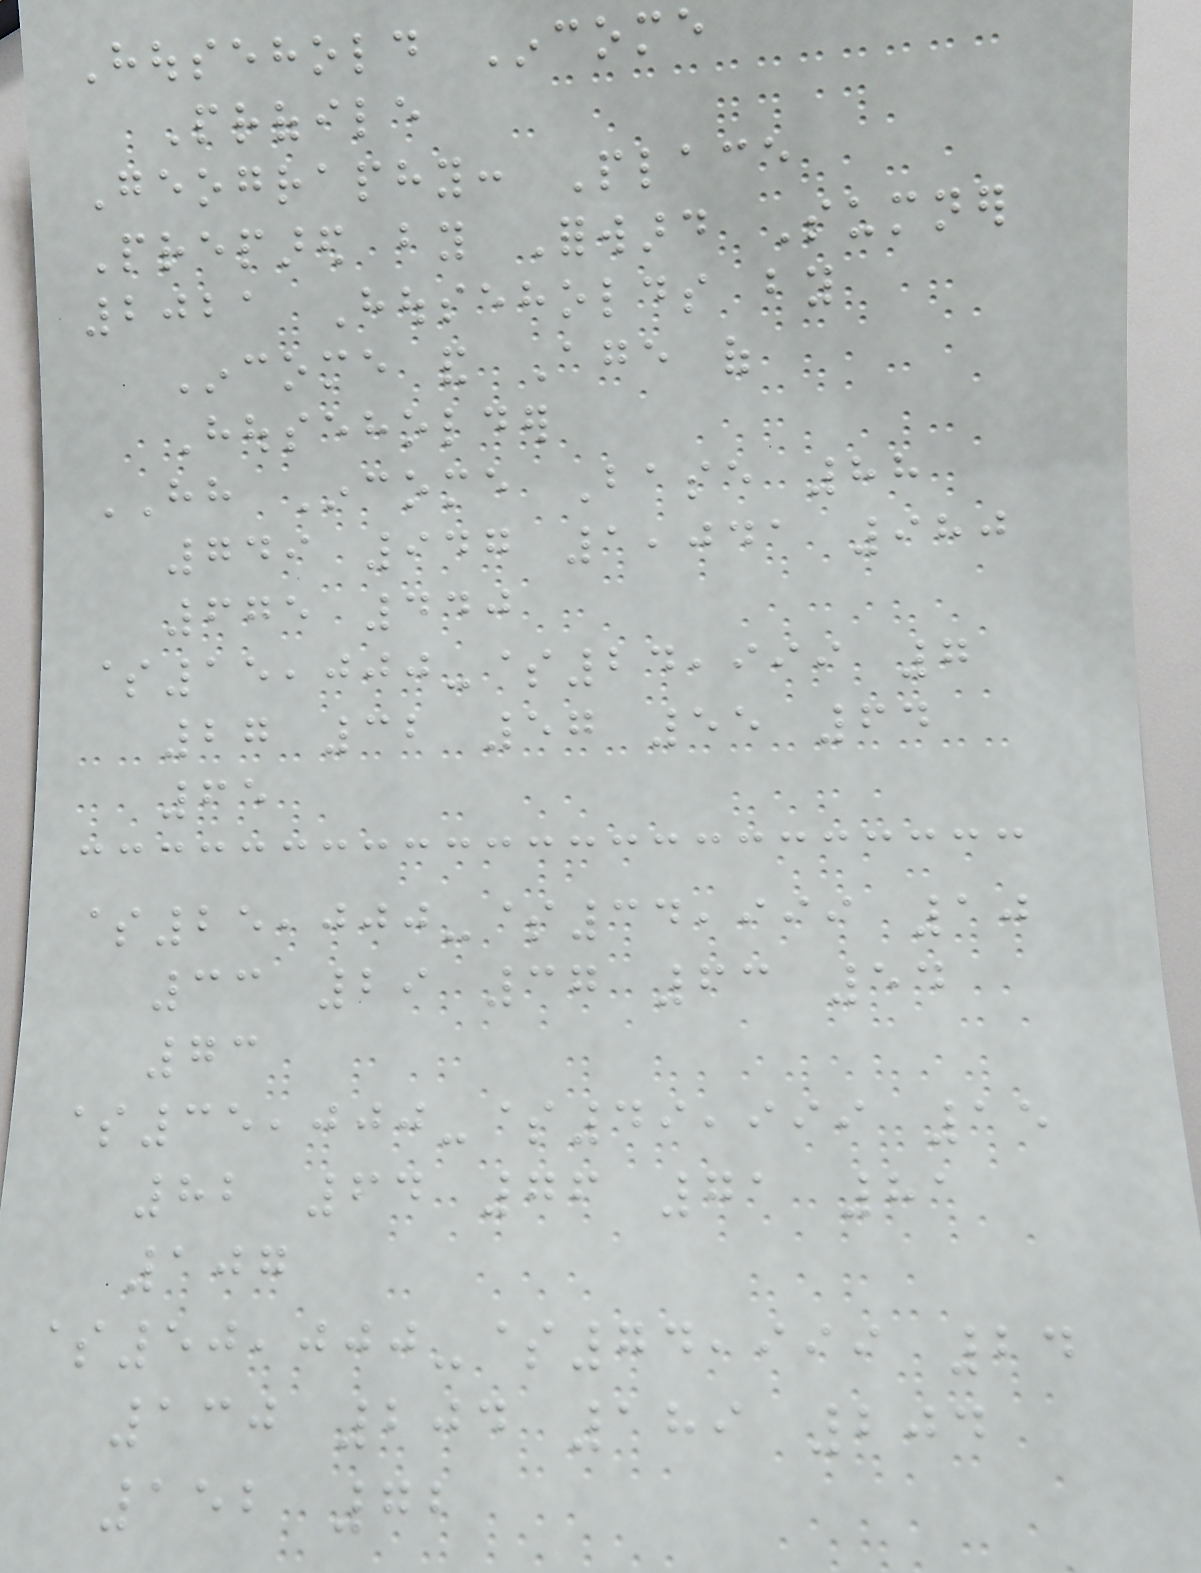Household Income
Profile
Geography: Place
Prepared by Forward Sumner
2021 Households by
Income and Age of
Householder
HH Income Base 88
749 947 1,041 980
675 440
$15,000-$24,999 7
27 32 57 55 64
65
$25,000-$34,999 10
33 29 37 63 54
73
$35,000-$49,999 15
82 64 76 71 81
107
$50,000-$74,999 24
130 204 189 204
152 72
